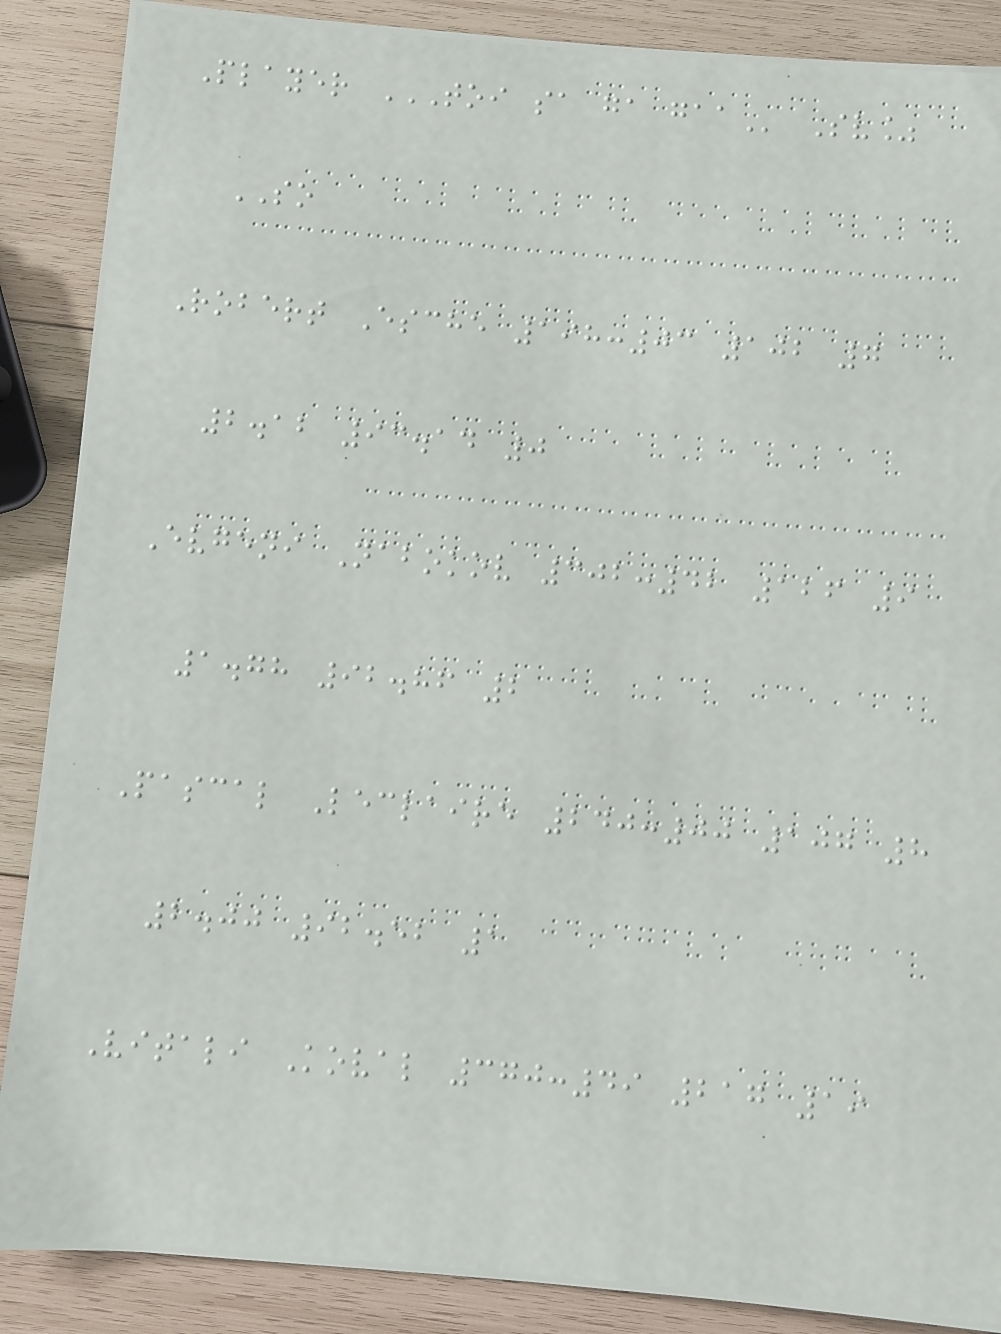Player TOI SA GA GAA Sv%
SO
Robert Esche 198:03 102 7
2.12 93.14 0
Evgeni Nabokov 302:42 126 9
1.78 92.86 2
Pascal Leclaire 240:00 107 8
2.00 92.52 1
Vitali Koval 370:49 217 19
